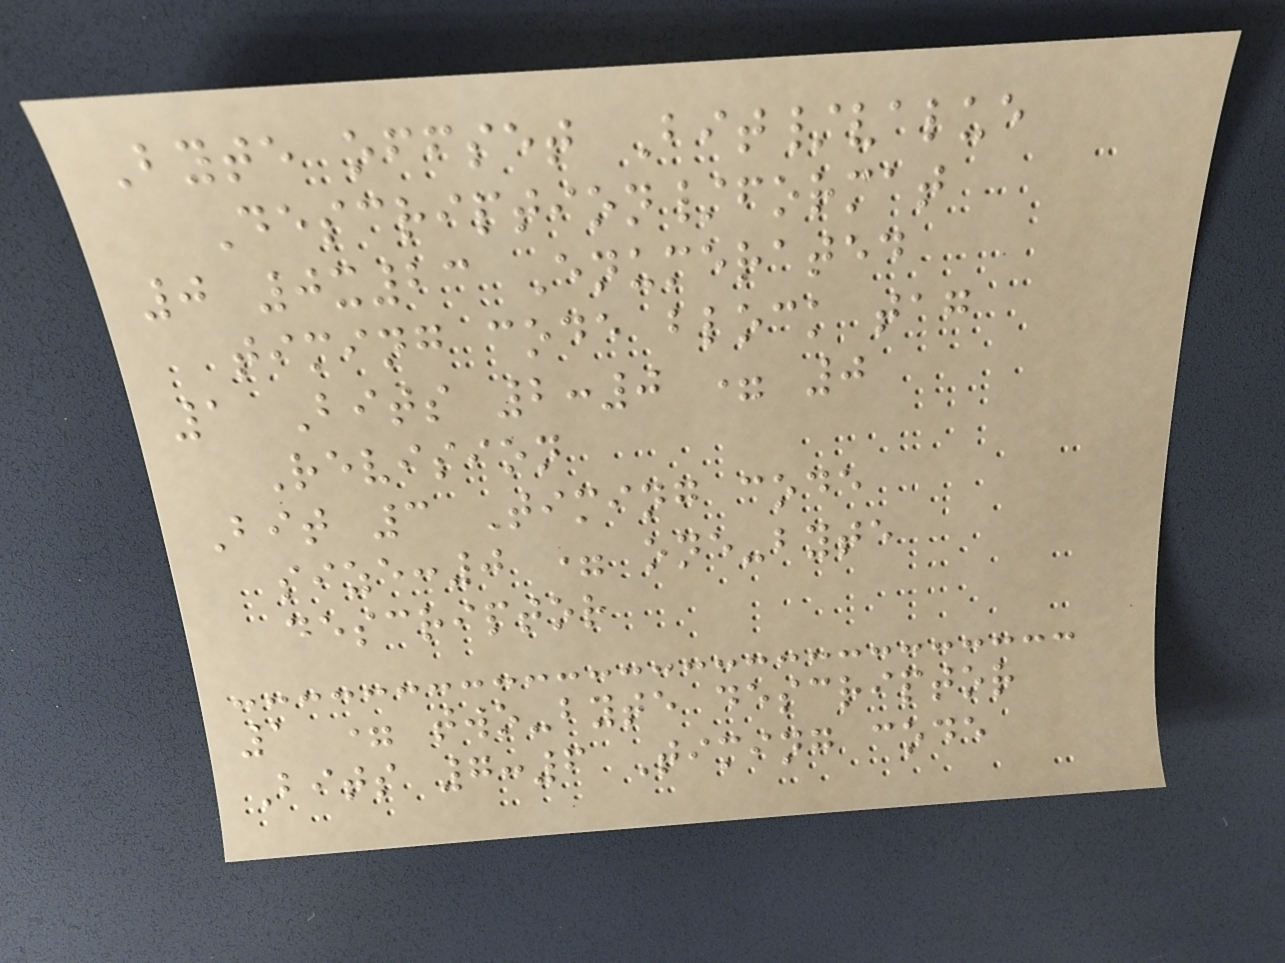Byte offset Bit/value
Description/format
0 0x23 Enumerated
timing code block tag
1 Bits 2:0 = 0
Revision
Bit 3 Timing code
size:0 = one-byte
descriptor
1 = two-byte descriptor
Bits 7:6 Timing code
